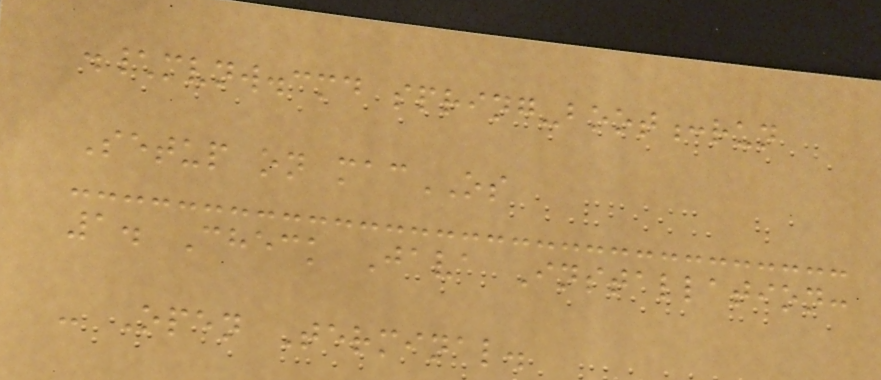.\mvnw.cmd spring-boot:run
Setup on macOS
1. Check Java Installation:
- Open Terminal.
